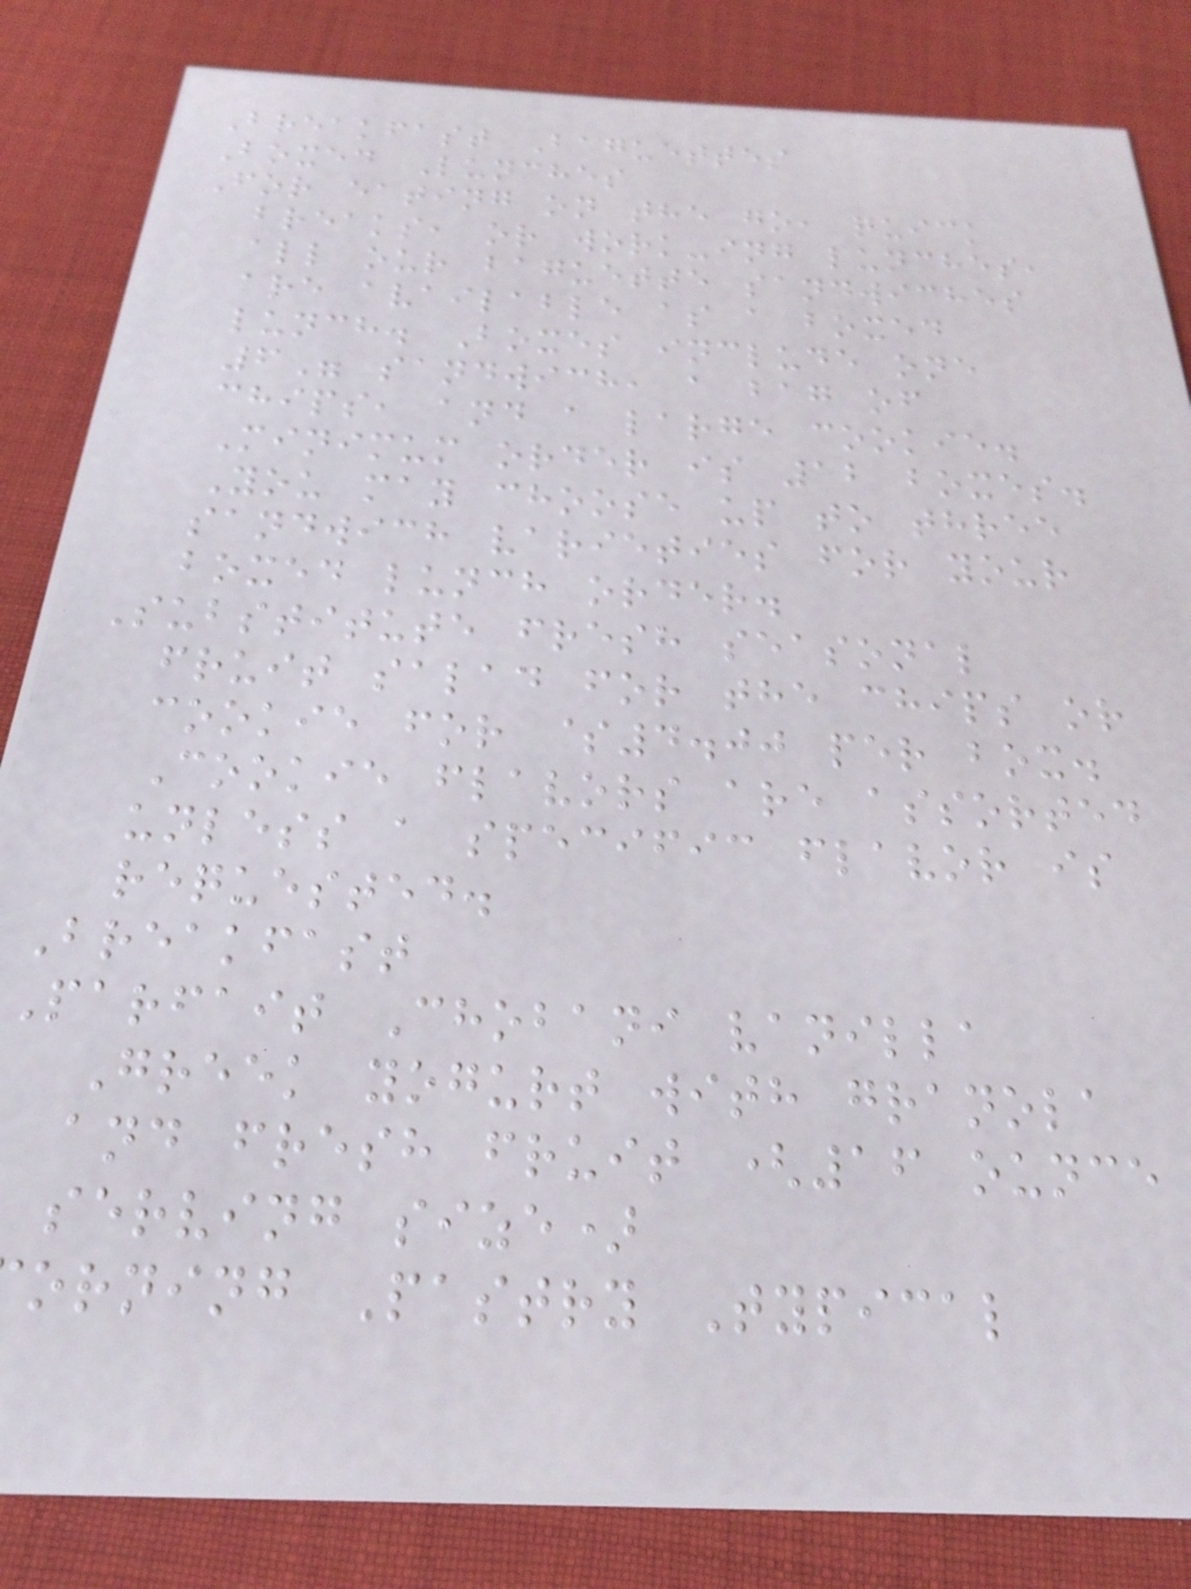Breakfast Baguettes
Boxed Lunches
For eating on the go, quick
breaks, or work-ing lunches,
all our baguette sandwiches
are available as a boxed
lunch. Boxes include one
6" sandwich, a bag of
chips, and a large cookie.
Minimum order is 12 boxes.
You may choose up to three
sandwich varieties for your
boxed lunch order.
Substitute fresh seasonal
fruit salad for the chips or
cookie for $4.00 per box.
Cookie flavors are assorted
unless a specific flavor is
requested.
Breakfast
Parfait Chobani vanilla
Greek yogurt with granola
and fresh fruit (16 ounce
serving size)
orning Pastry Typical
